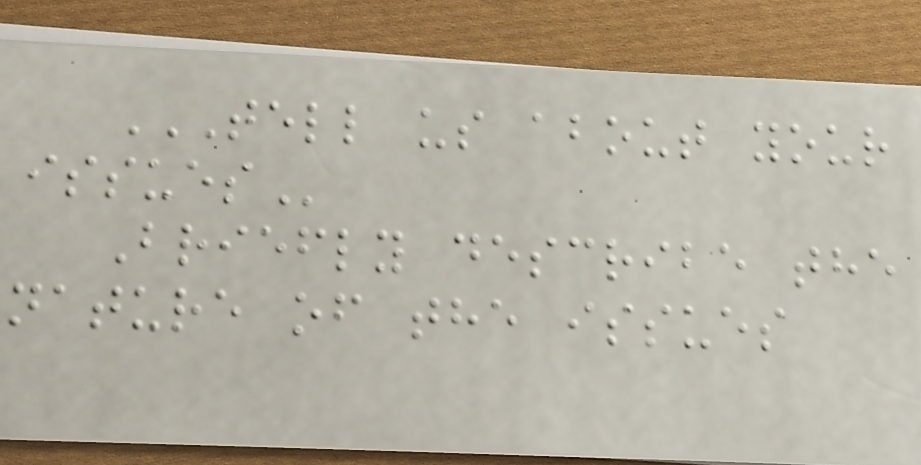TELL US ABOUT YOUR
ISSUES
Briefly describe the
nature of the issues
